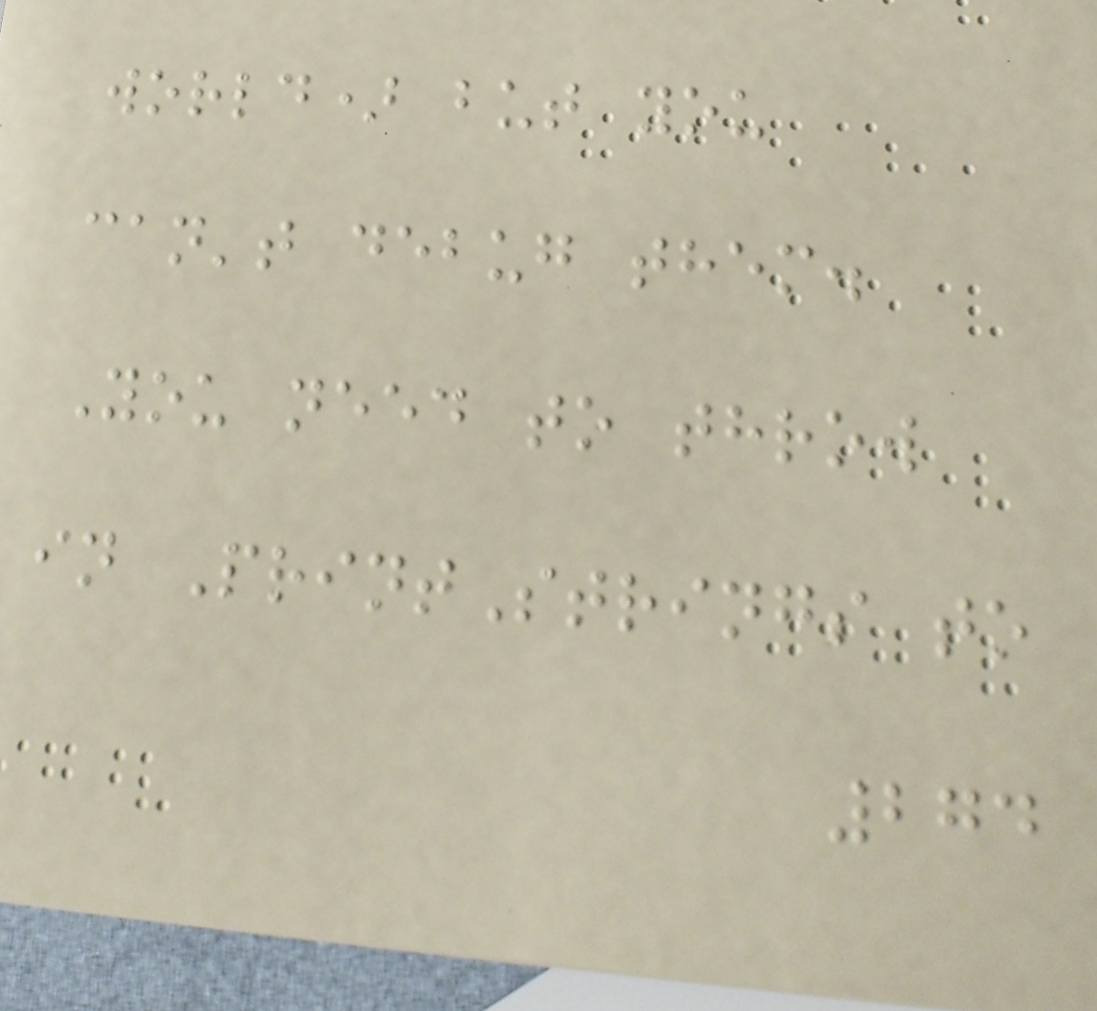world) but you
can't debug them.
You need to throw
in PrintStrings to
274
